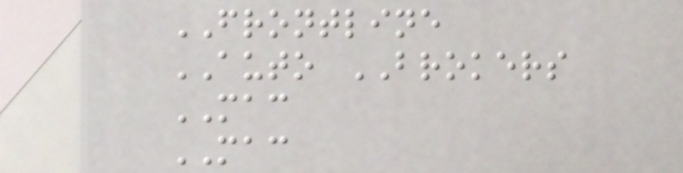FRONTLINE
AUTO BROKERS
MAC
MAC
